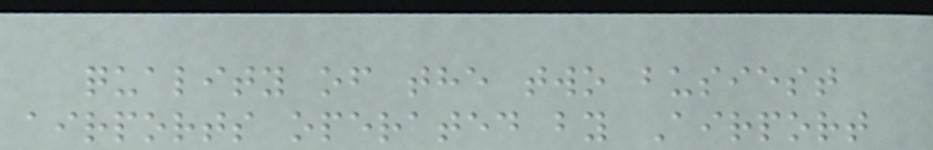quality of the two busiest
airports operated by Airport
